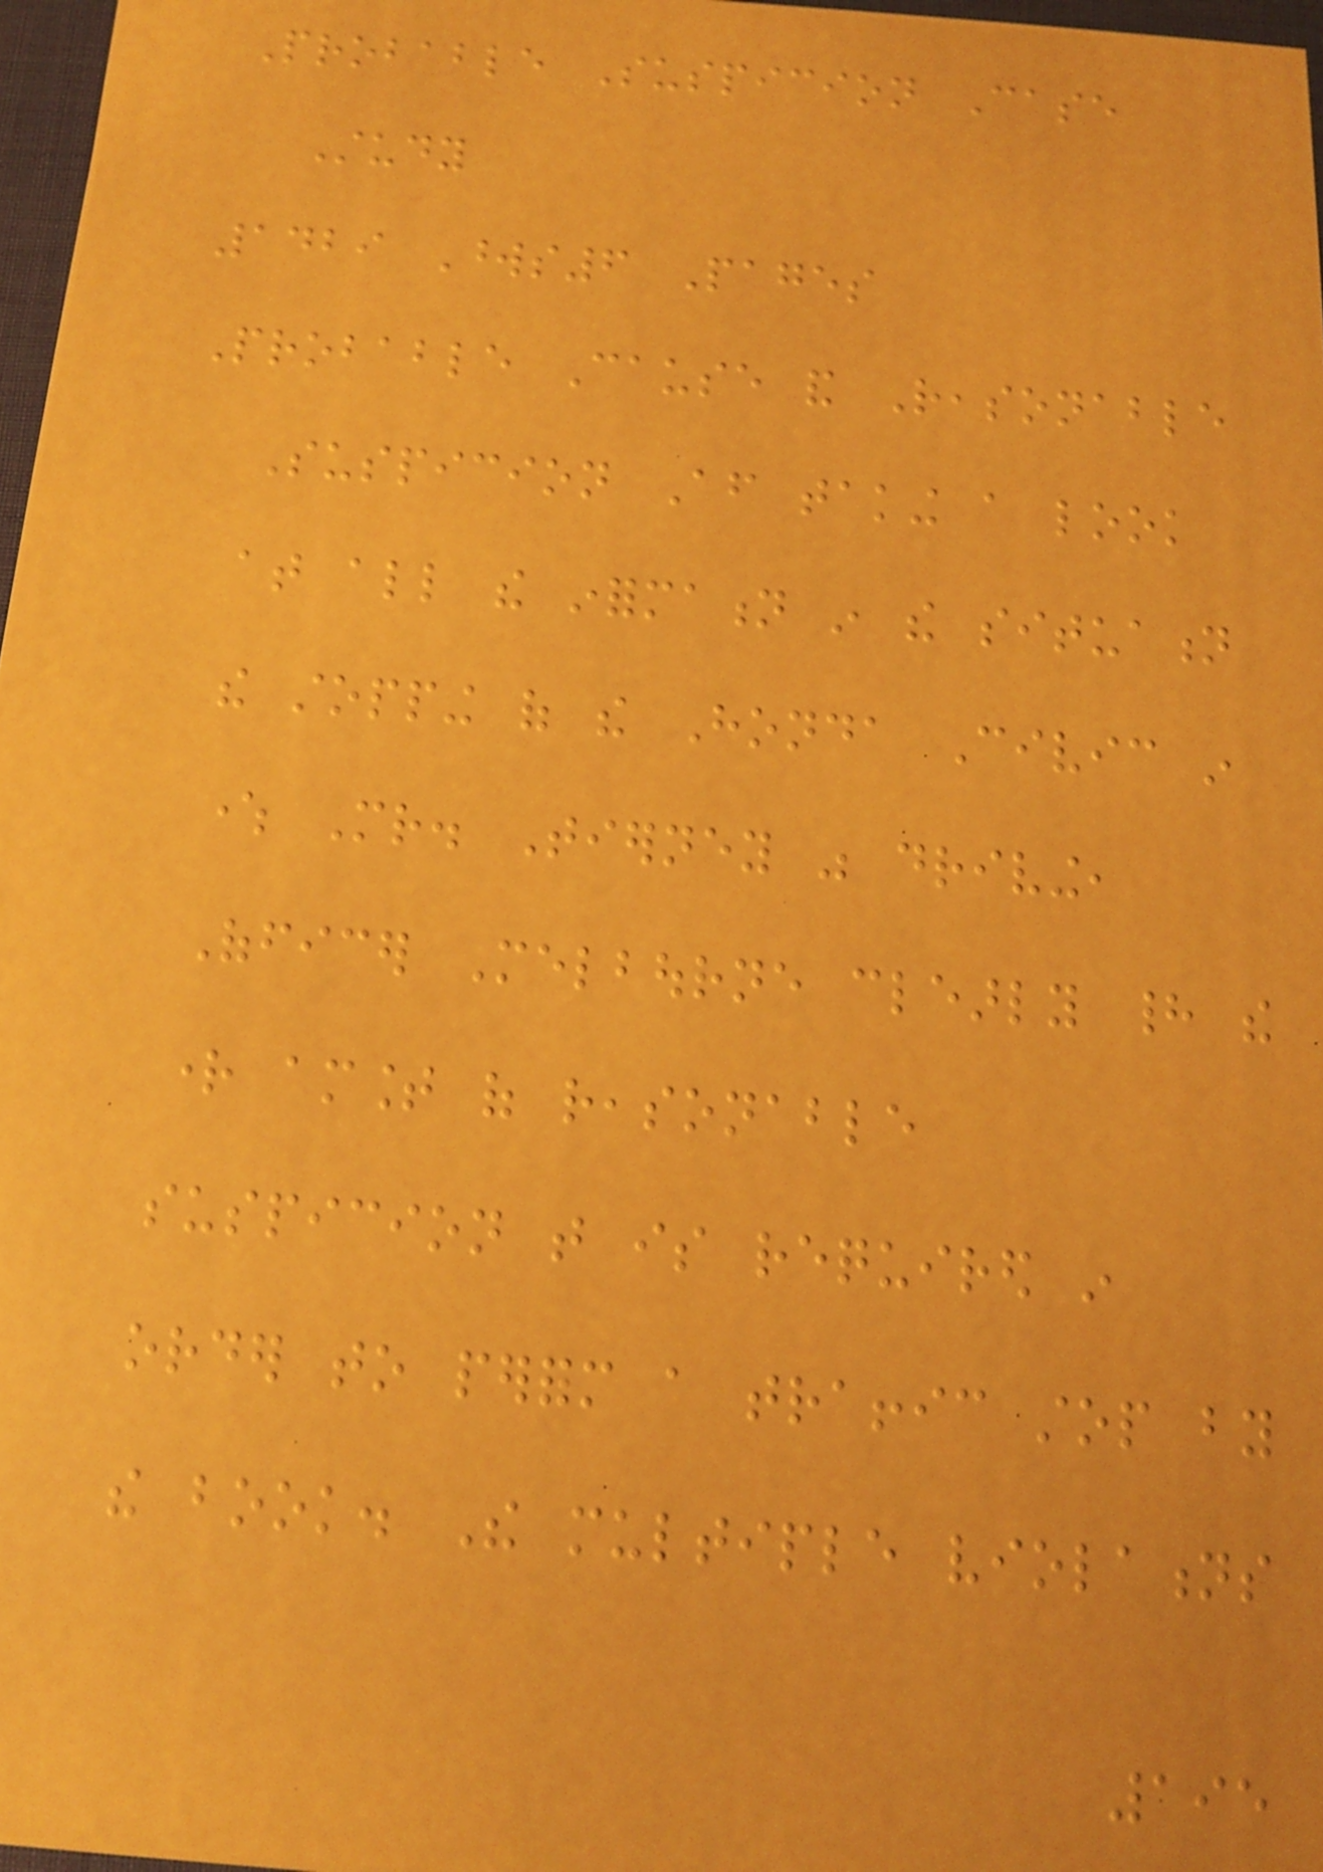Probable Suspicion Case
Study
1429 Words6 Pages
Probable Cause and Reasonable
Suspicion After taking a look
at all the information in the situation
the stopping of the Honda Civic in
where Mr. Tierney was driving,
Officer Melbourne clearly had the
right amount of reasonable
suspicion that is required in
order to perform a traffic stop by
the book. The multiple violations
195
